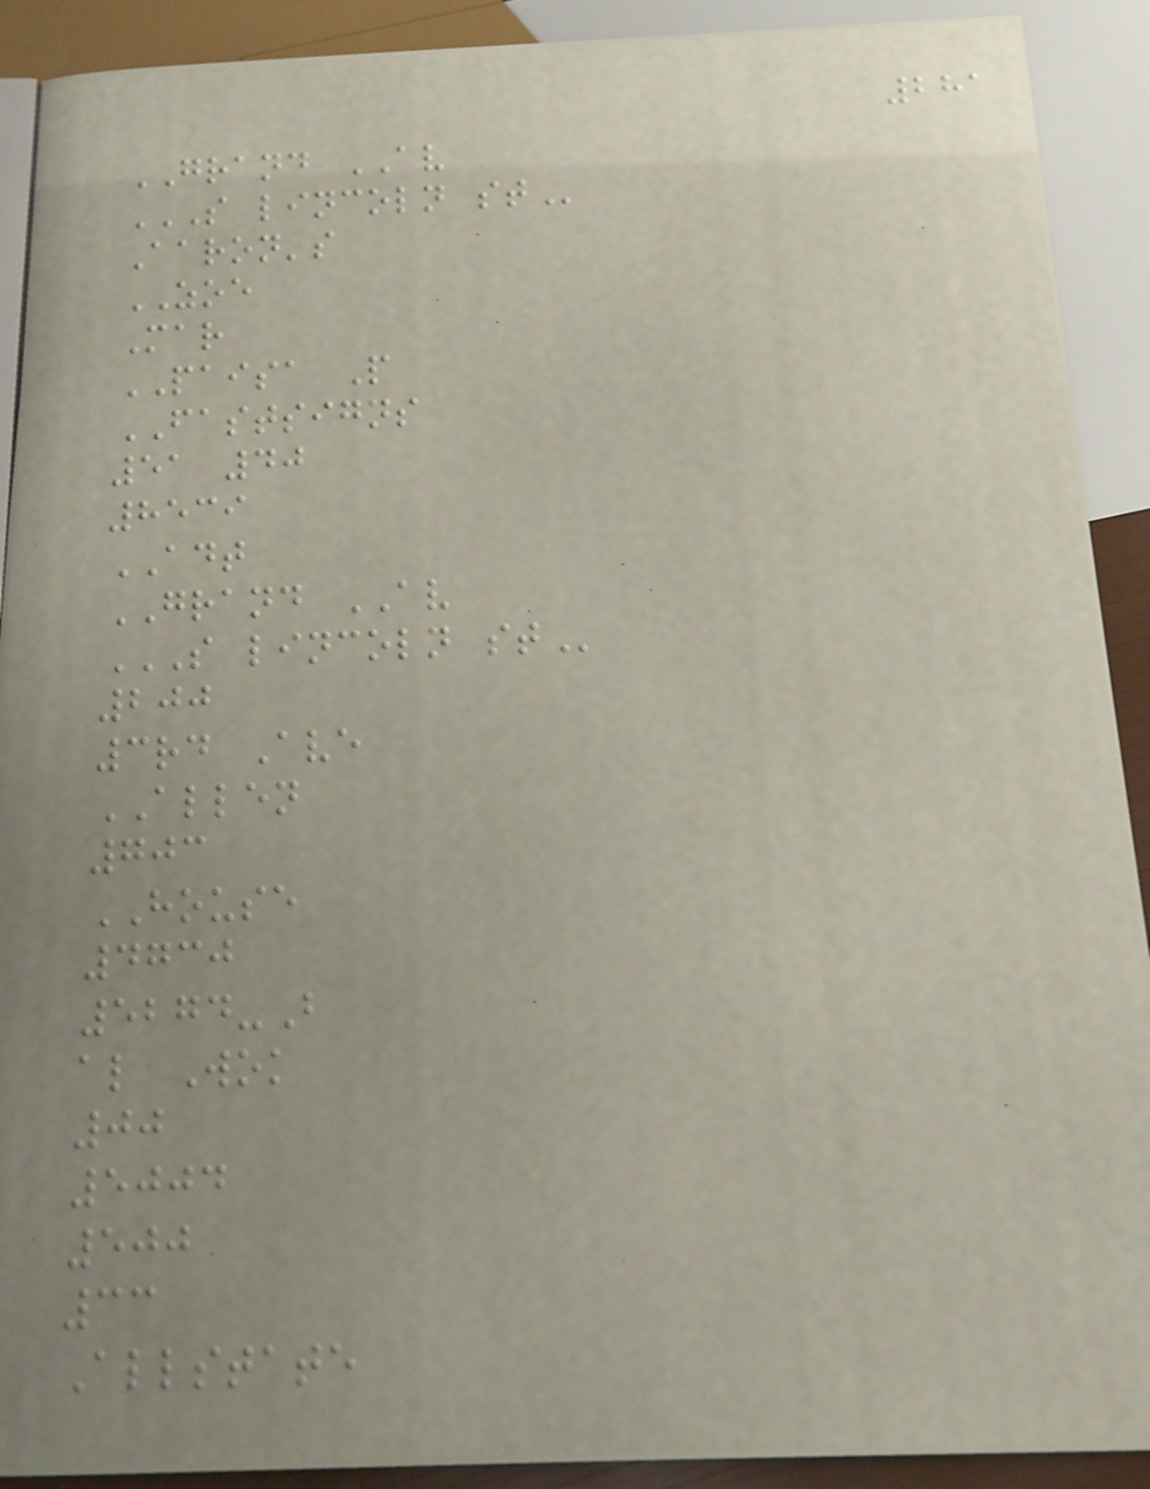281
GRAND AV
S LINCOLN ST
Aaron's
ZOE
Mar
PAISA P
FASTSIGNS
51 40
8539
ADT
GRAND AV
S LINCOLN ST
200
3rd Ave
ALLEN
703
HOUSE
4730
5274-B
al Wok
00
5004
500
33
Allstate
